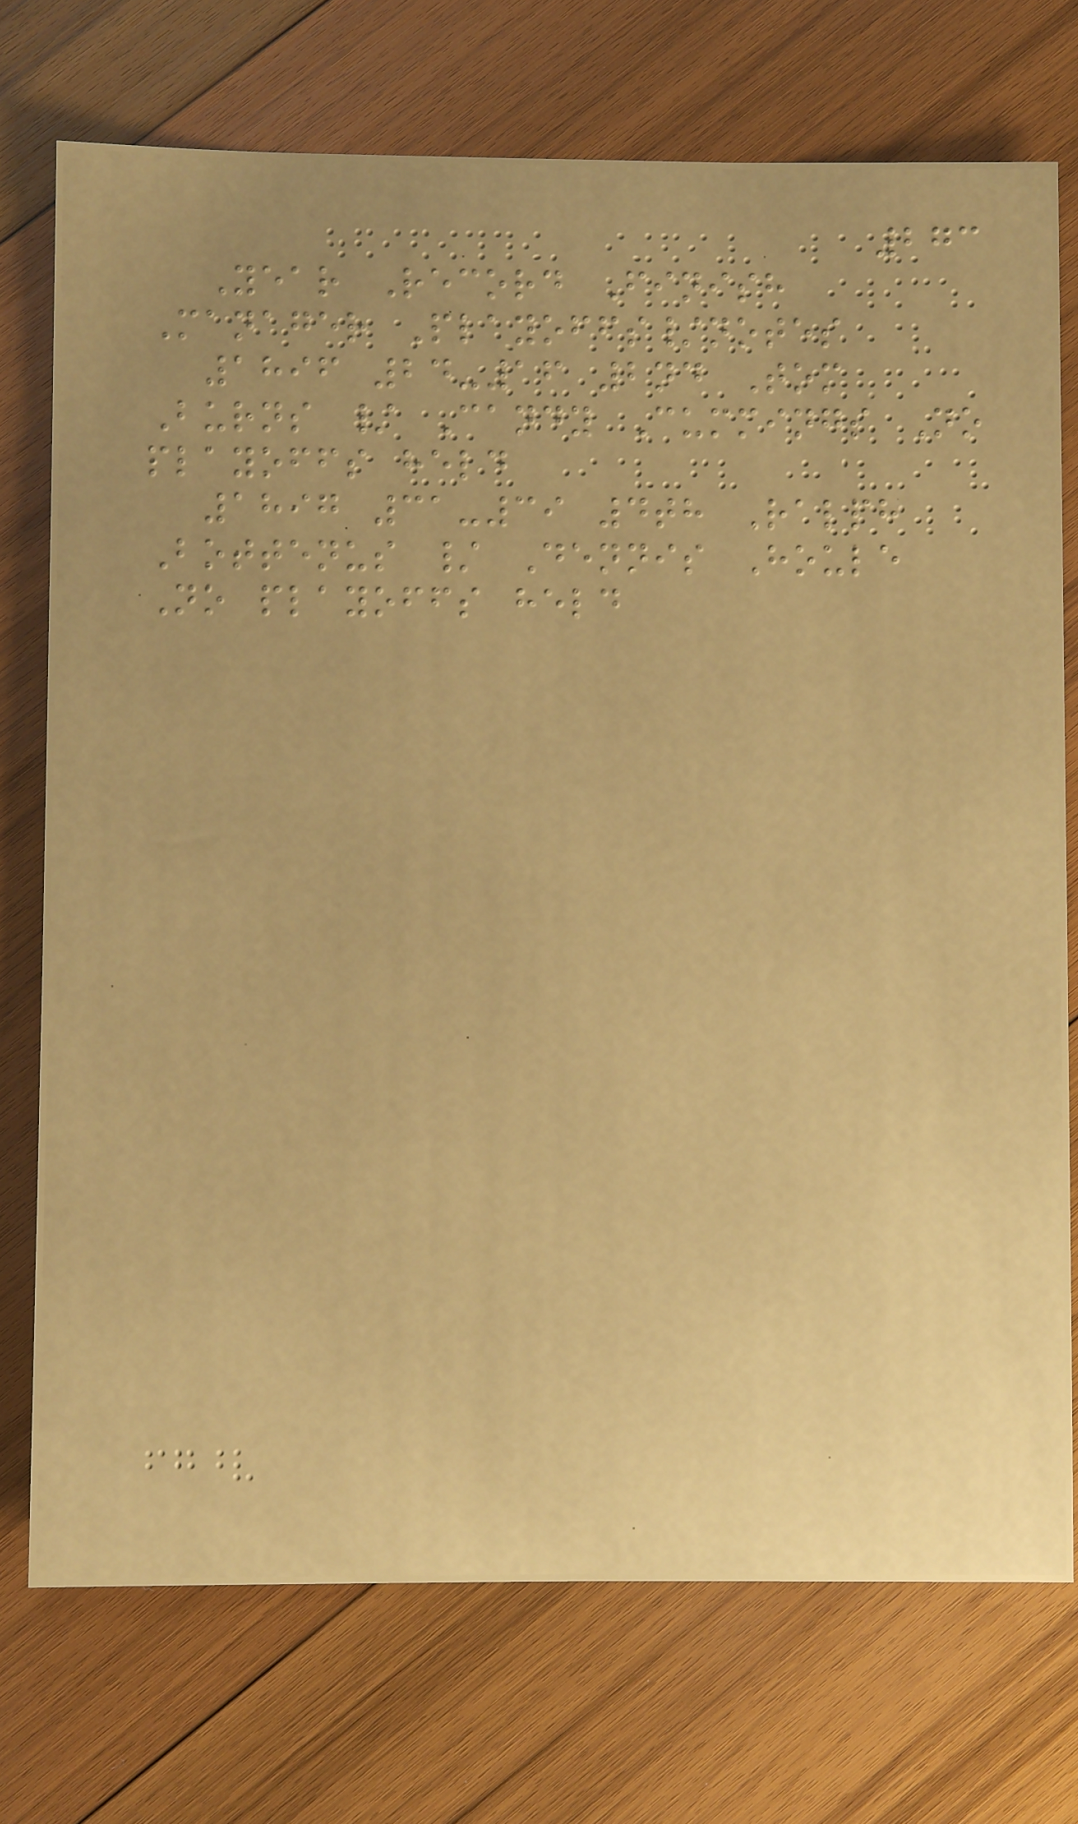273
Year Record Finish
Manager Playoffs/notes
1896 24-16 2nd Tom
Burns / Candy Cummings No
playoffs held
1897 31-39 4th Ralph
Bottenus / Dennis Houle
No playoffs held
